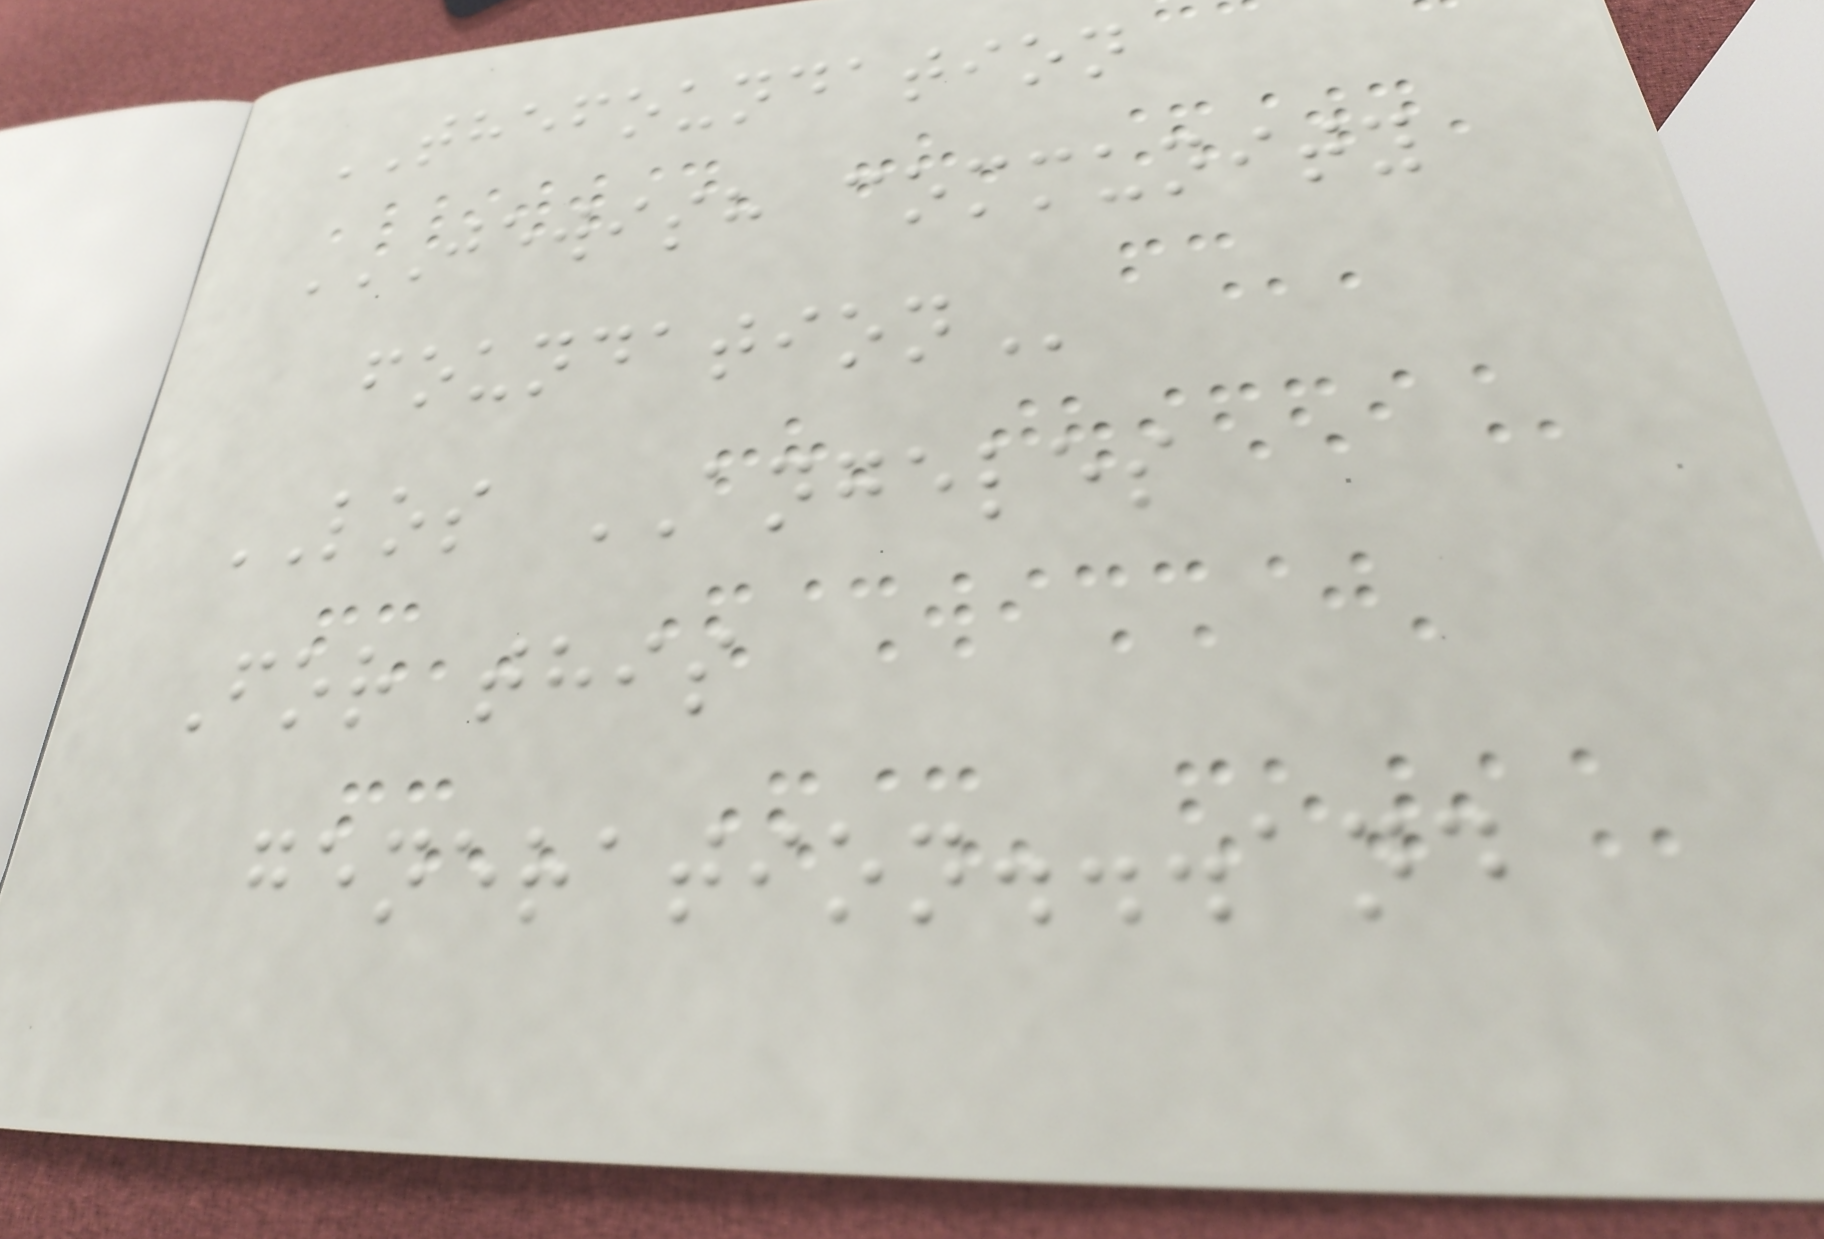THEFOUNDATION
JEWISH COMMUNITY
FOUNDATION
LOS ANGELES
For this
generation...and
